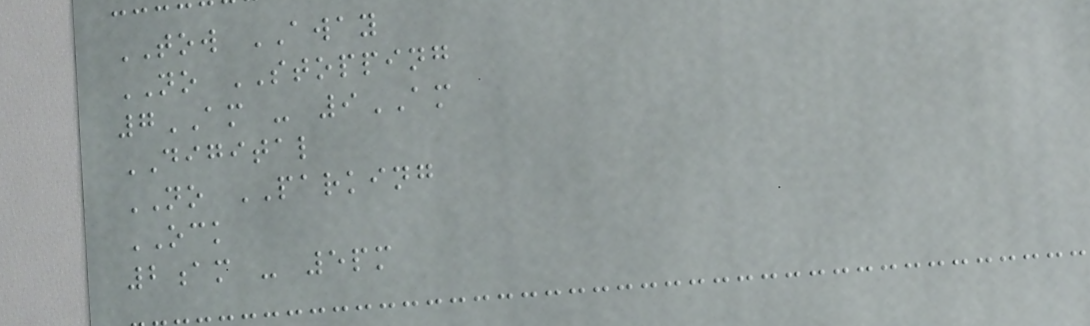TOW AWAY
NO STOPPING
7AM - 9AM
DIGITAL
NO PARKING
OCK
2am - 5pm
